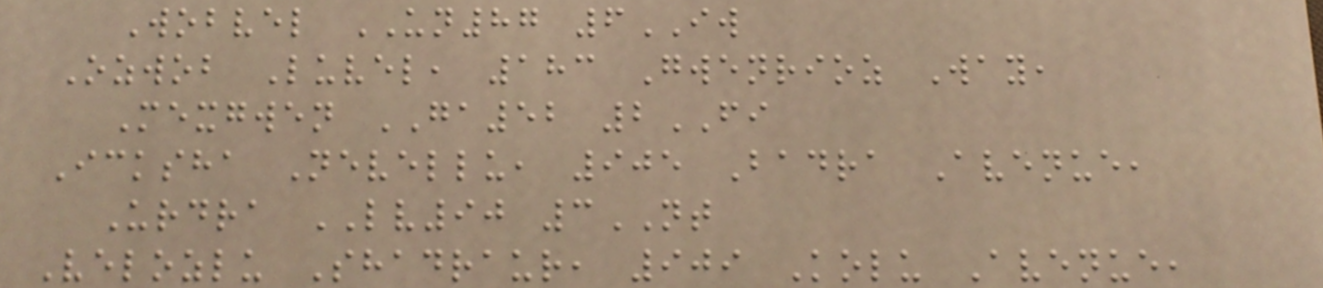Wobvel UN87 6IW
Ozwob Luvel, 183 Gwenrioz Way,
Mexgwen GA52 2FI
Icksha Nevellu, 905 Badra Avenue,
Urdra LV90 3NT
Velozlu Shadraur, 909 Kolu Avenue,
